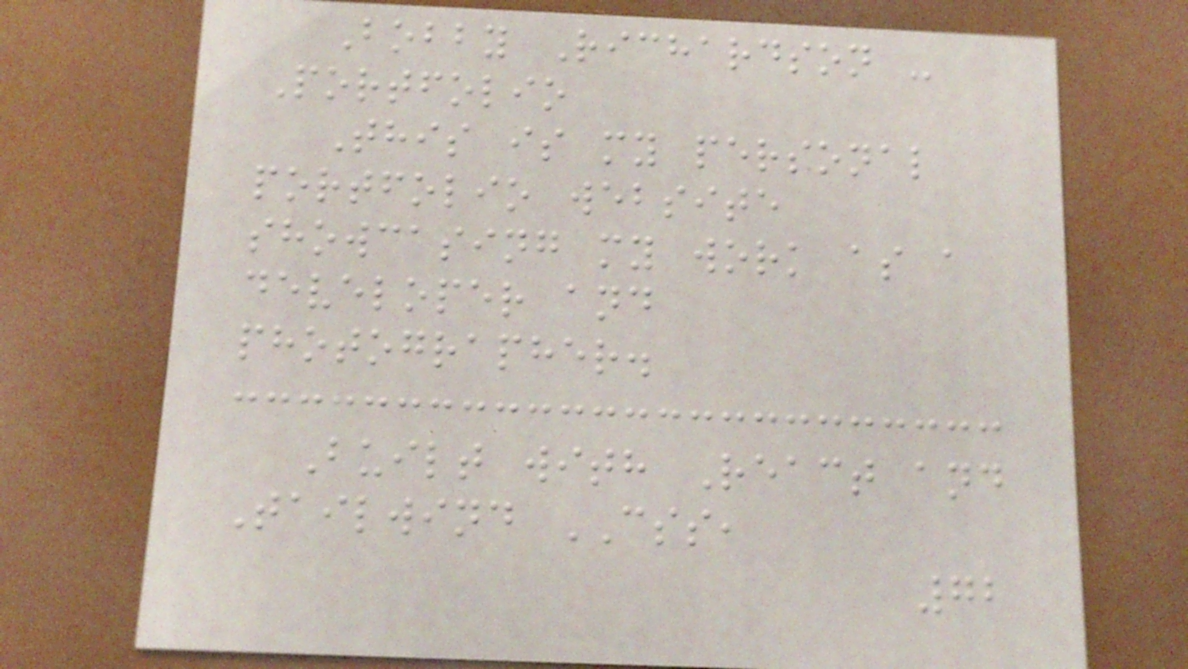Bobby Richardson -
Portfolio
This is my personal
portfolio website
showcasing my work as a
developer and
photographer.
Built with React and
Tailwind CSS,
72
